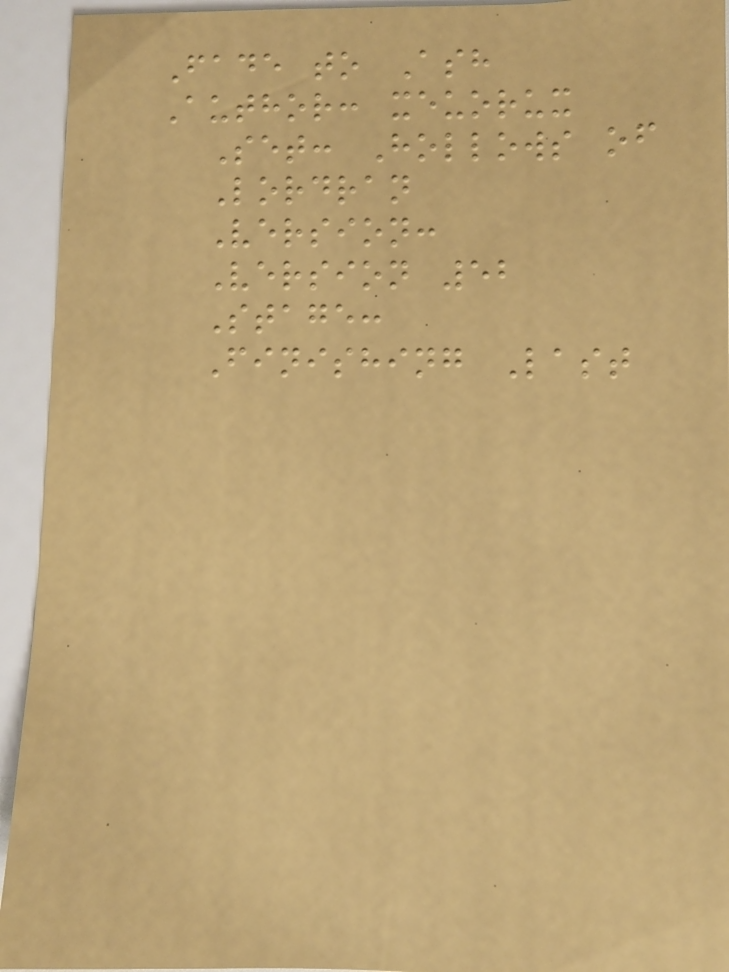Fade to Ash
Author: xeuorux
Set: Hollows of
Lordran
Version:
Version 52
Stage:
Finishing Last
